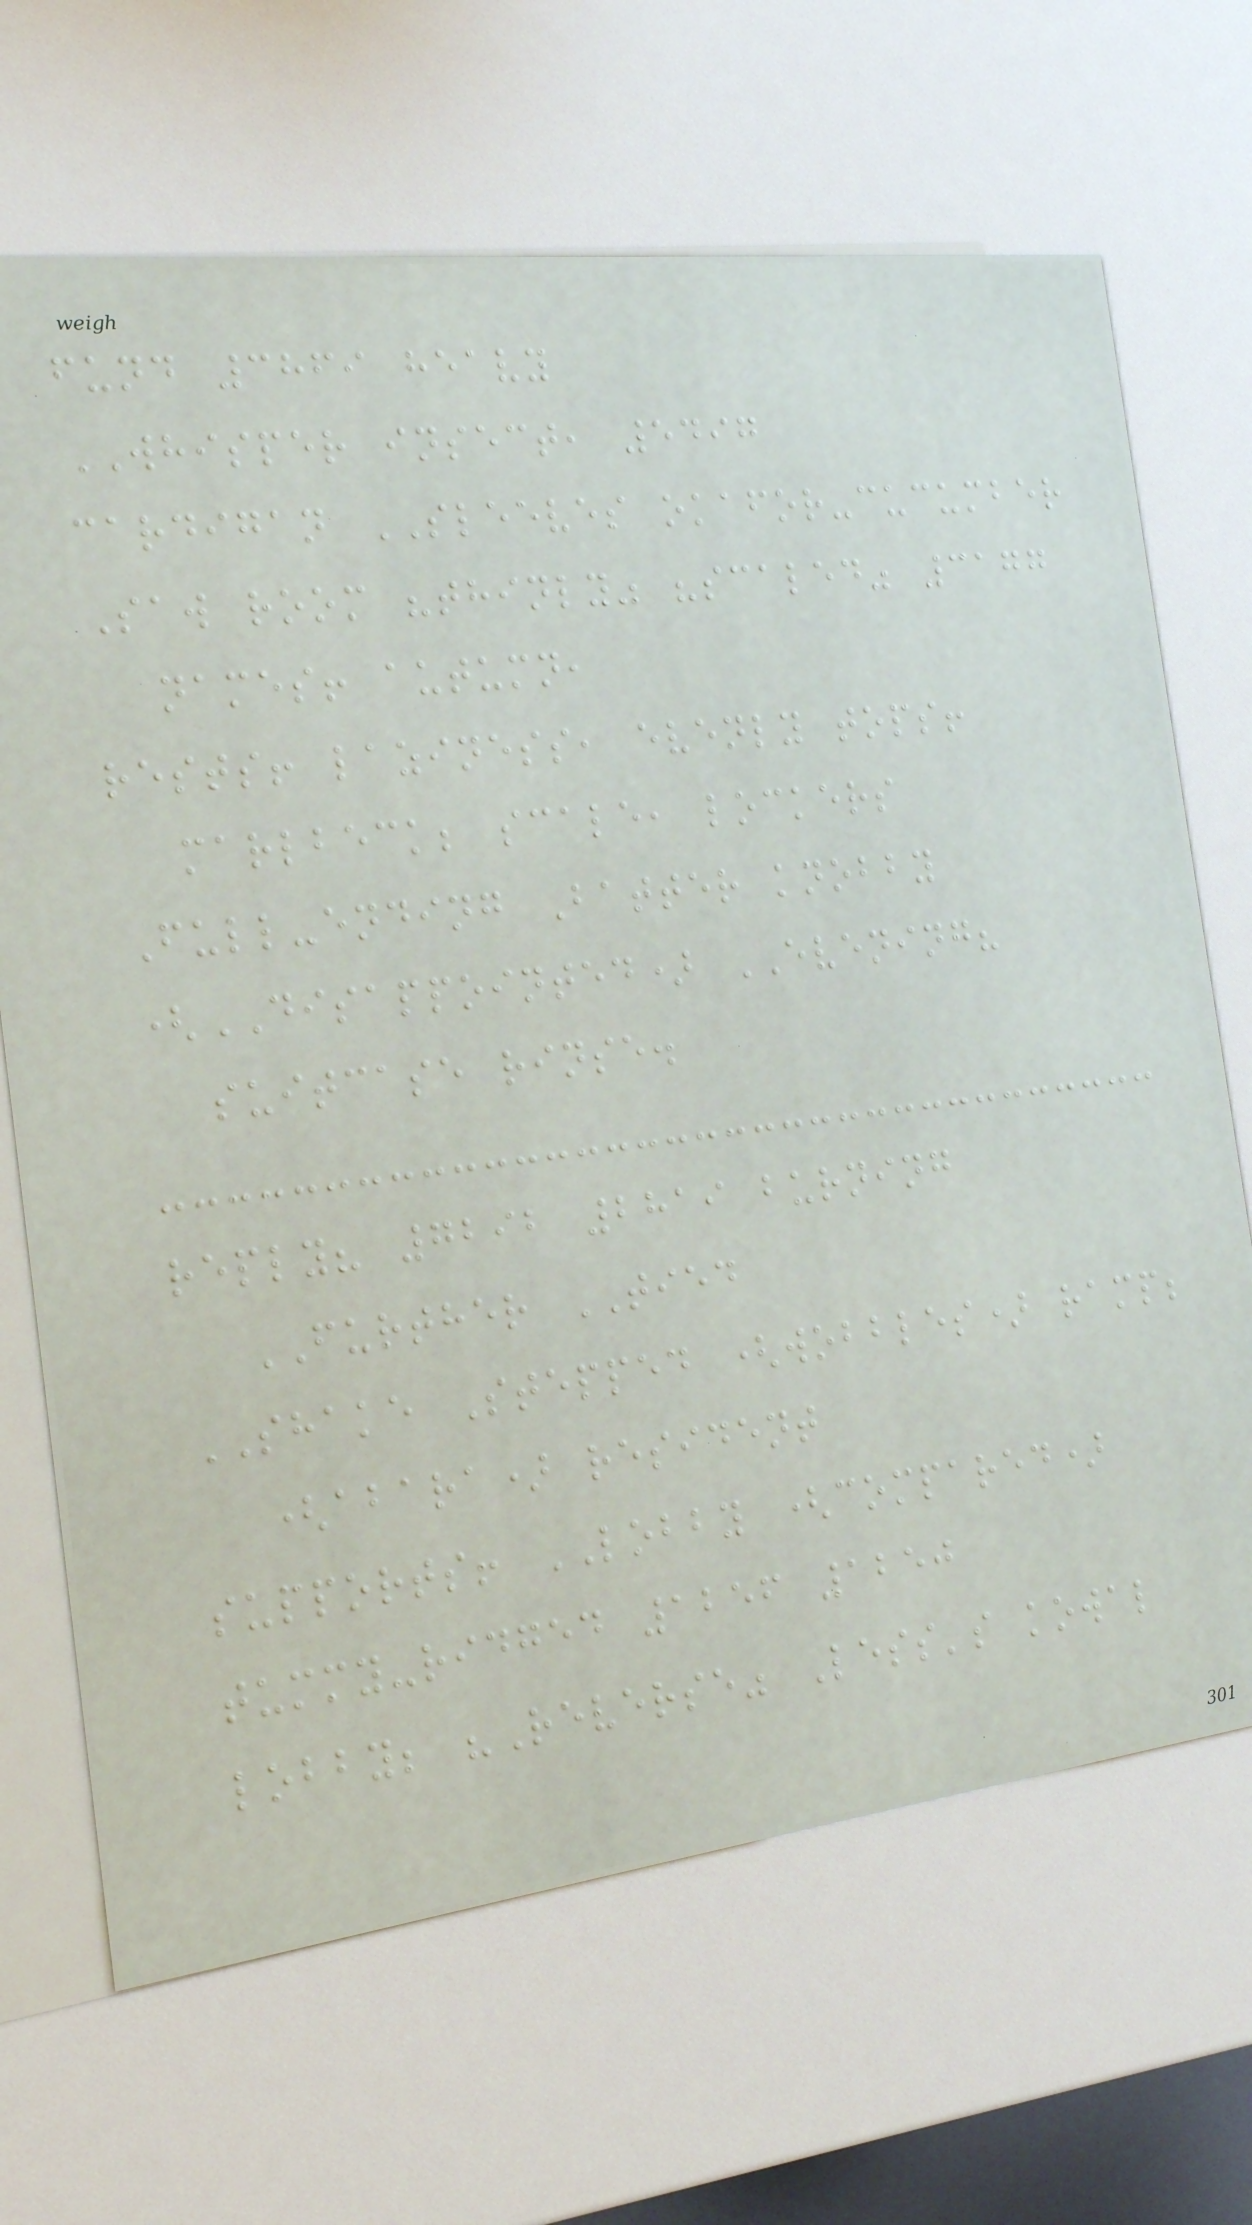fund 3869 heavy
WHISPER insect, 5497
cardigan SLEEVES okafor-cucumber
Saw room "thinly" "scaled" 3177
names! autumn,
rests! laziness, evenly tops!
marlbeck; scale, lockers
Full-ending Batter knobby
(DISAPPOINTED) EVENING?
suitcase rinse.
reply? 7292 2819 burning
FURTHER TIED
SHAKE Stepped (wobbles) ramp;
(abara) resident
supports! LOBBY (compared)
tummy-ridged 1256 1250
lobby; "Reverse" Less's kowal
